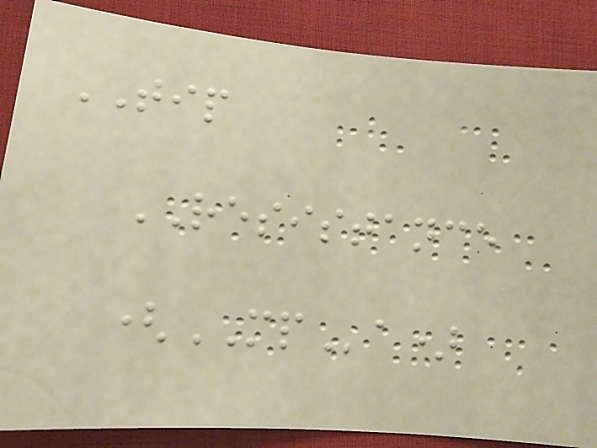TIP
RESISTANCE
(MPa)
